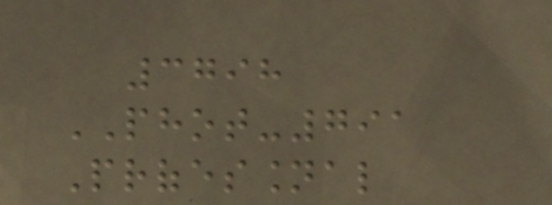3798
PHOT-791
Professional
